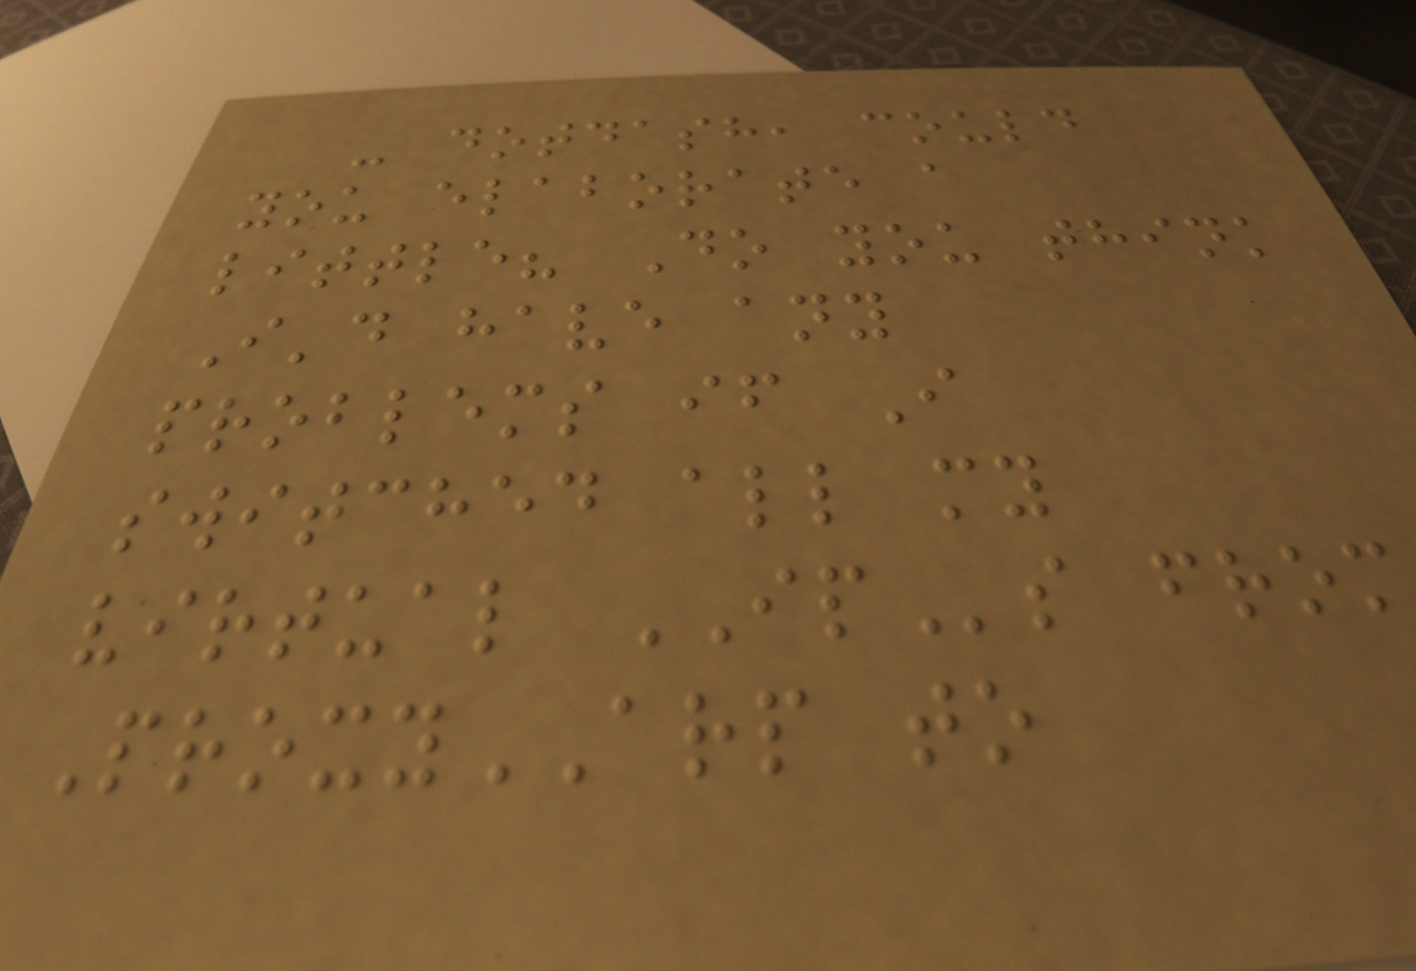- dotdash, could
you elaborate a
little? Do you think
I'd have any
problems if I
switched all my
virtual IPs from
ProxyARP to
